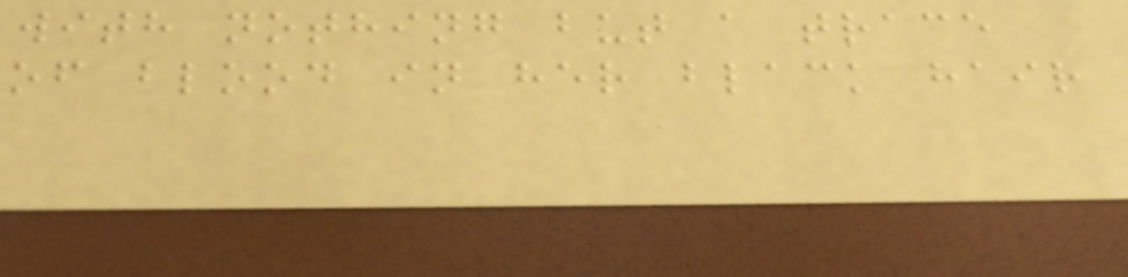with nothing but a trace
of blood in her black hair
